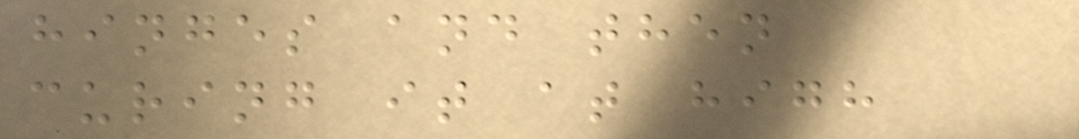hinges and then
curing it at high
